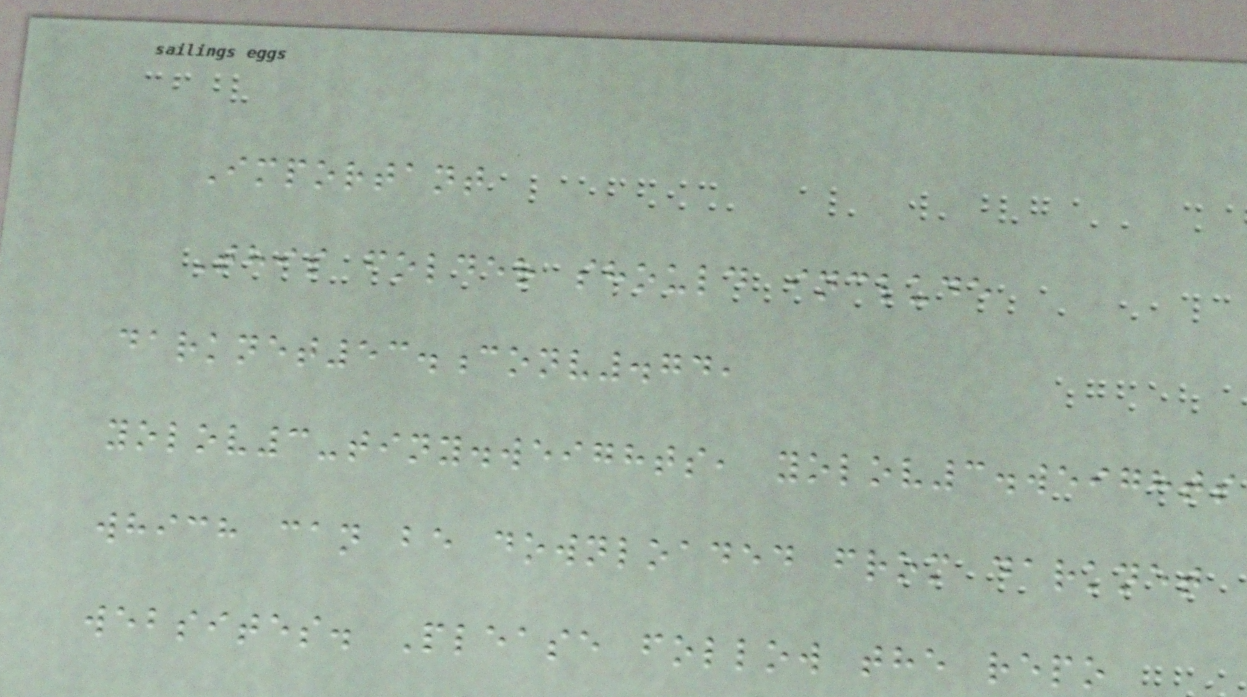Important
This folder should include
darknet53.conv.74,
yolov3-tiny.weights, yolov3.weights
which can be downloaded from darknet
websites. Please follow the repo
